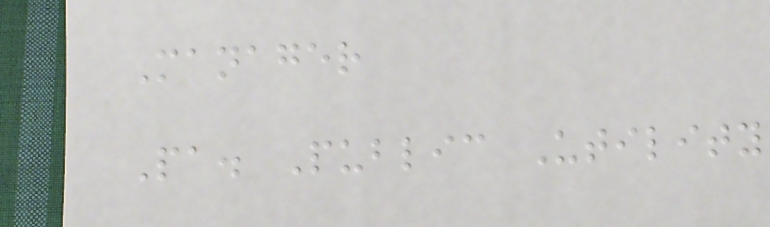Manager
Pa. Public Utility
